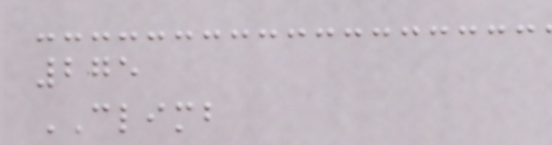275
CLIMB
